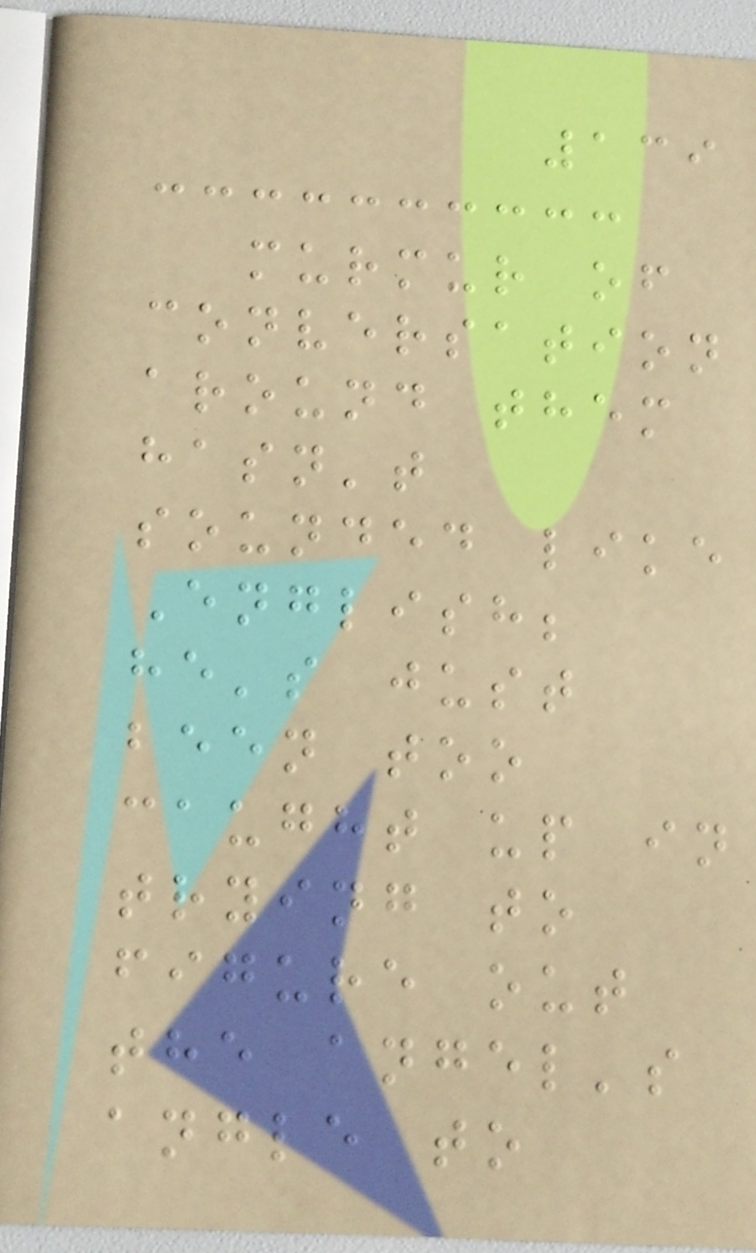139
murmur of
conversation
around them
hasn't
sounded like
English;
he's just
been too
caught up in
trying to
figure out
the angel's
angle to
